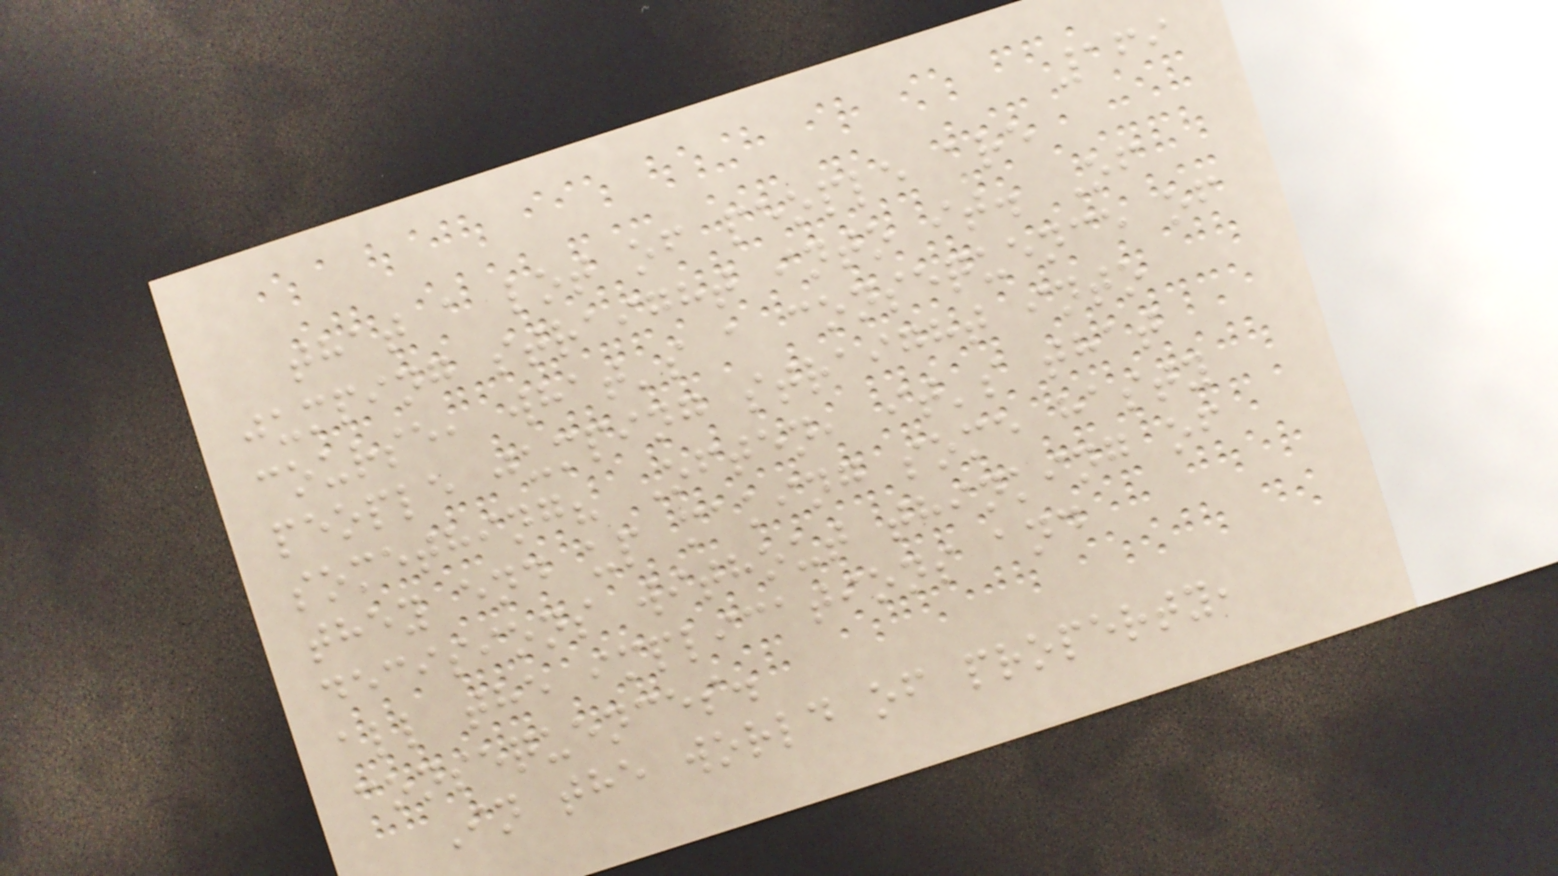169
that a lot of people are
jumping straight into it. Of
course, what's a consequence of
people jumping straight into
something? Often, it's that
they end up making some hasty
decisions without thinking of
all the implications and
consequences.
In the world of property,
